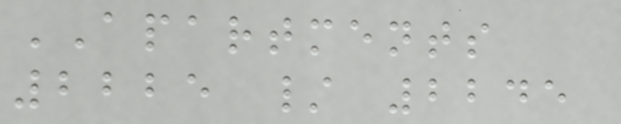APARTMENTS
2225 / 2245
